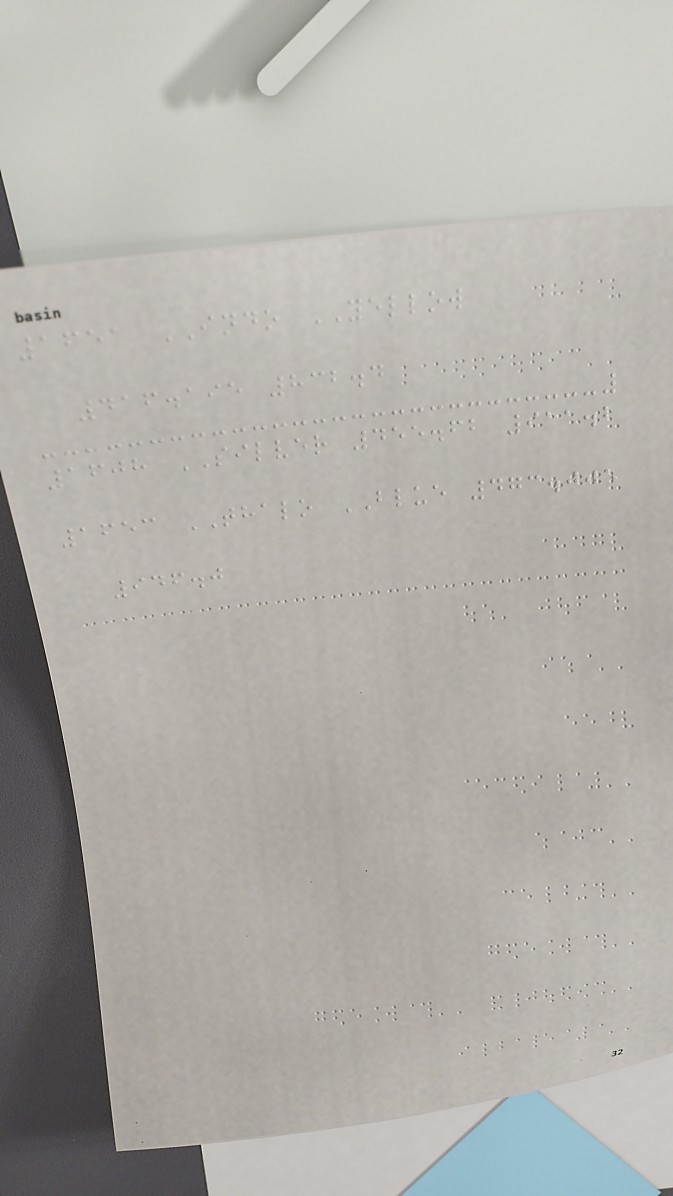1651 INDO YELLOW
416.195 832.4
1608 SILVER 455.62 911.2
1653 THALO BLUE 473.005
946.0
